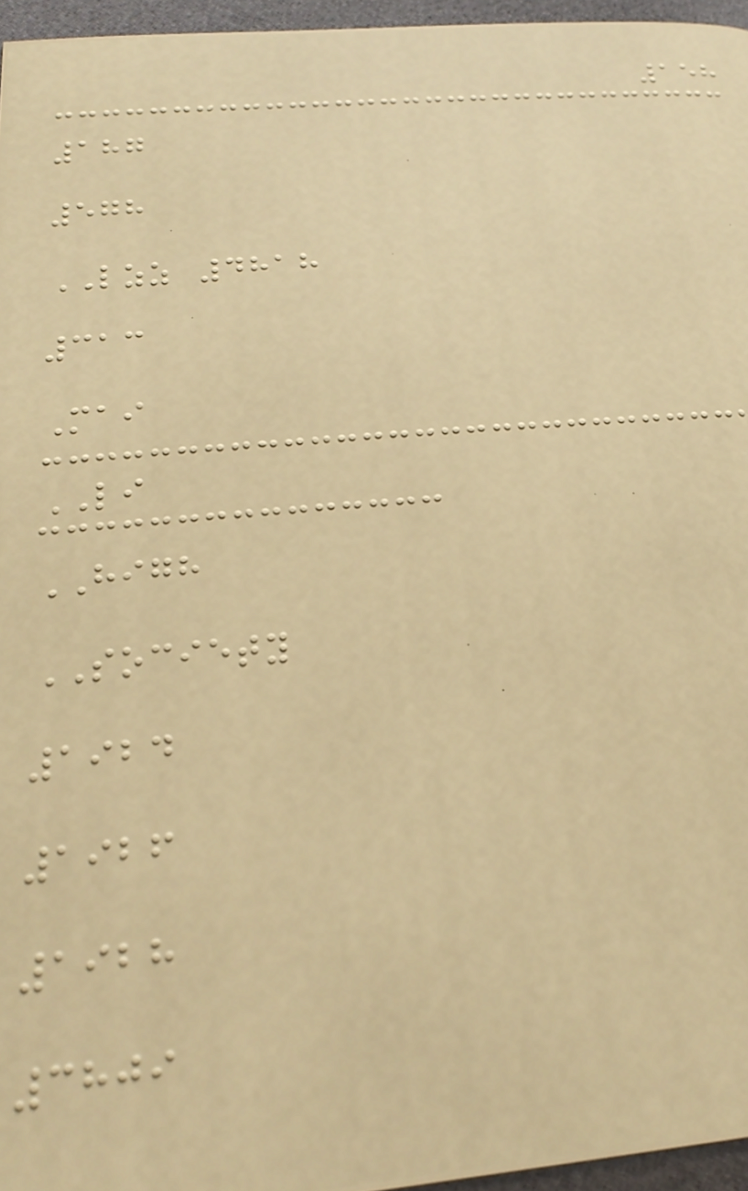158
187
578
LZZ 4818
313
Mai
LI
HIGH
SOCIETY
1924
1926
1928
3809
